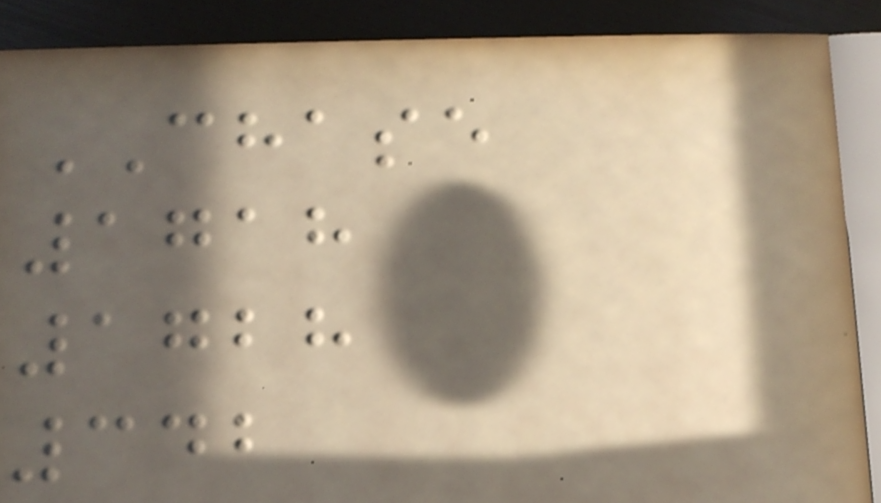CHASE
1718
1728
342
